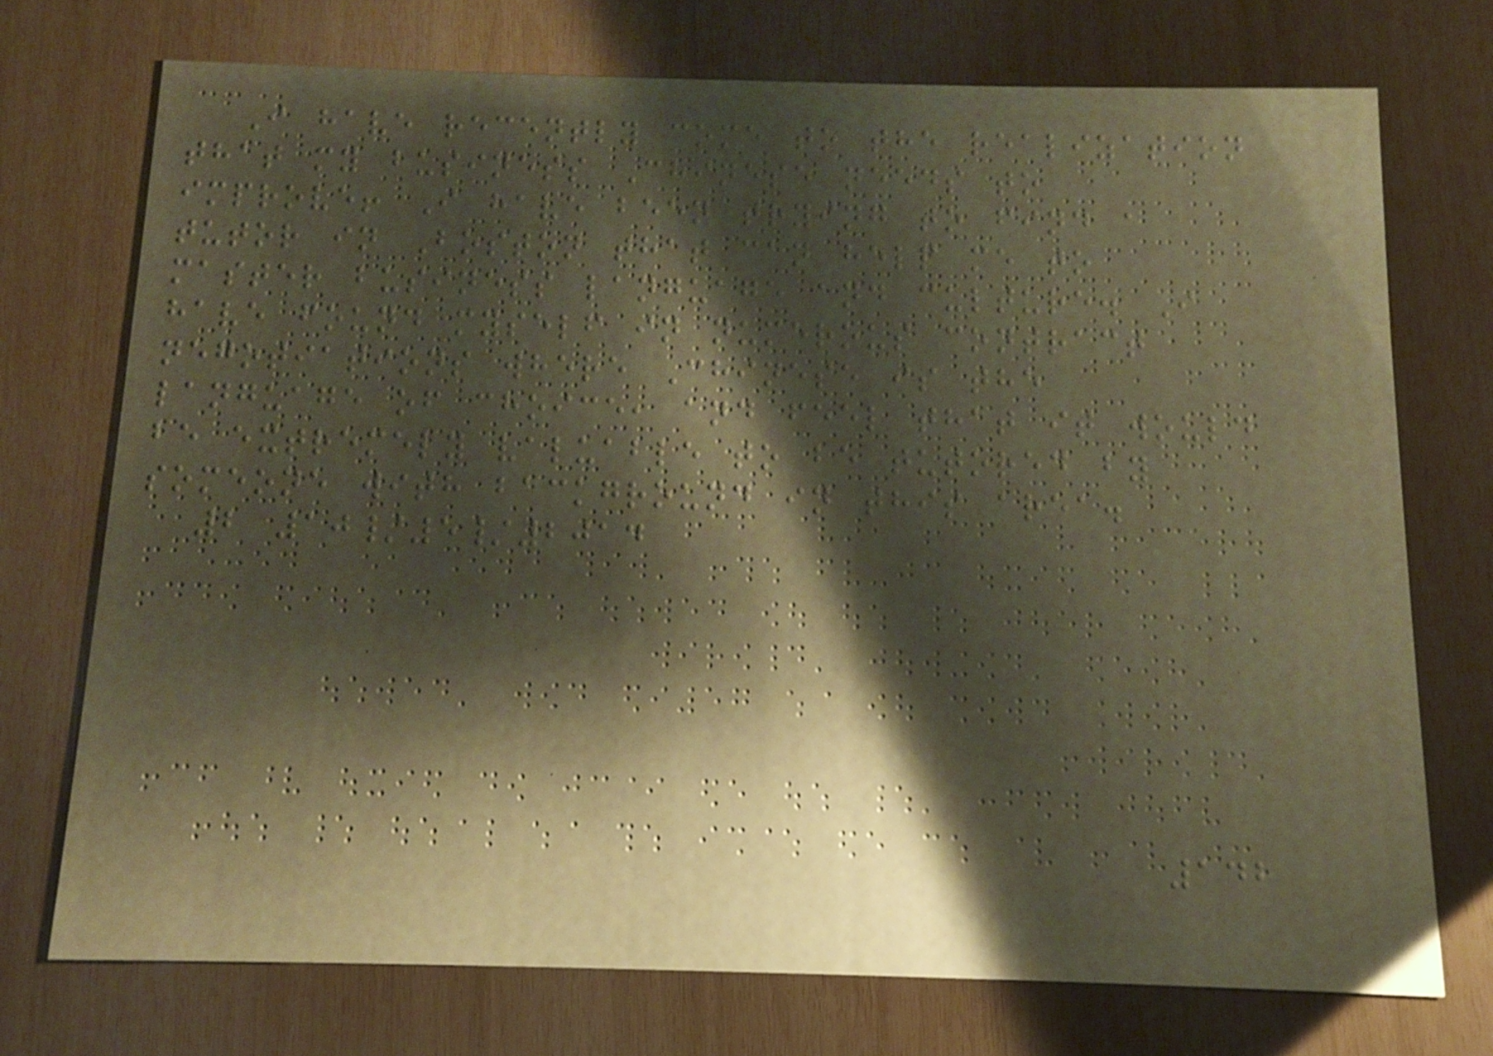I have recently come to the realization
that my business Chinese needs to
improve! I have been trying to find a
tutor in Boston that can help me to
master business language and culture. I
have found myself in numerous contract
negotiations where Chinese is the
language of choice, and feel that it would
be extremely valuable to be tutored by
someone with background in this area.
2 10/5/2014
142
